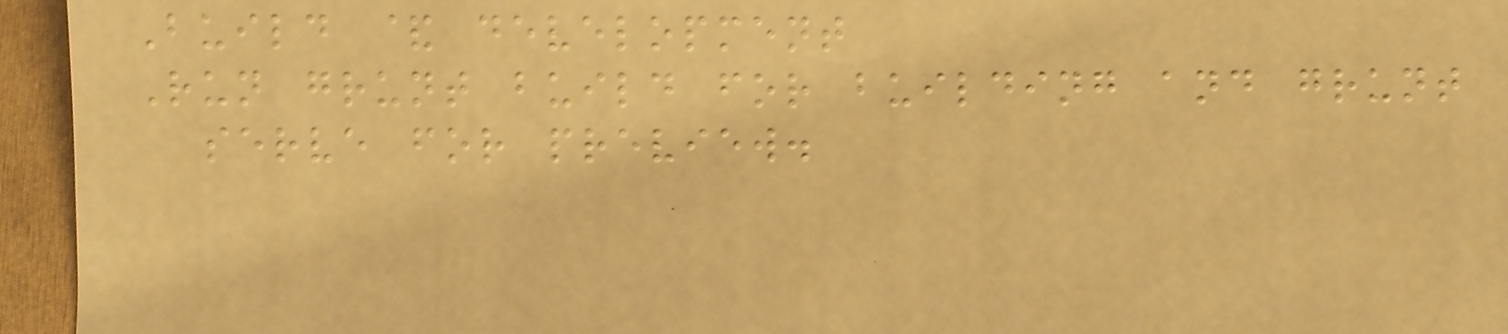Build & development
Run grunt build for building and grunt
serve for preview.
